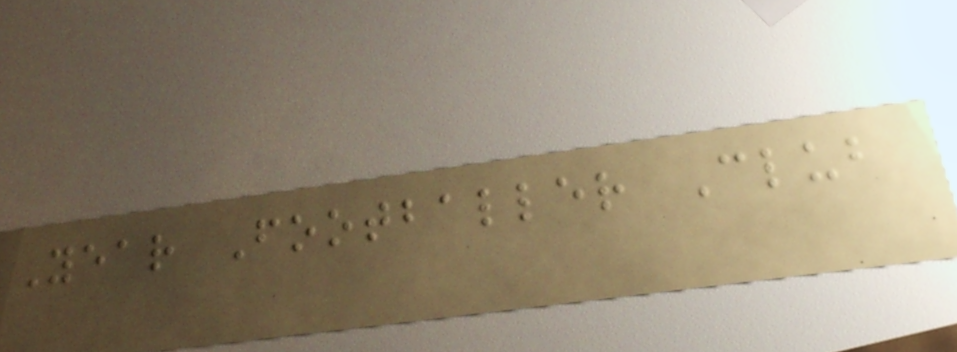Year Footballer Club
